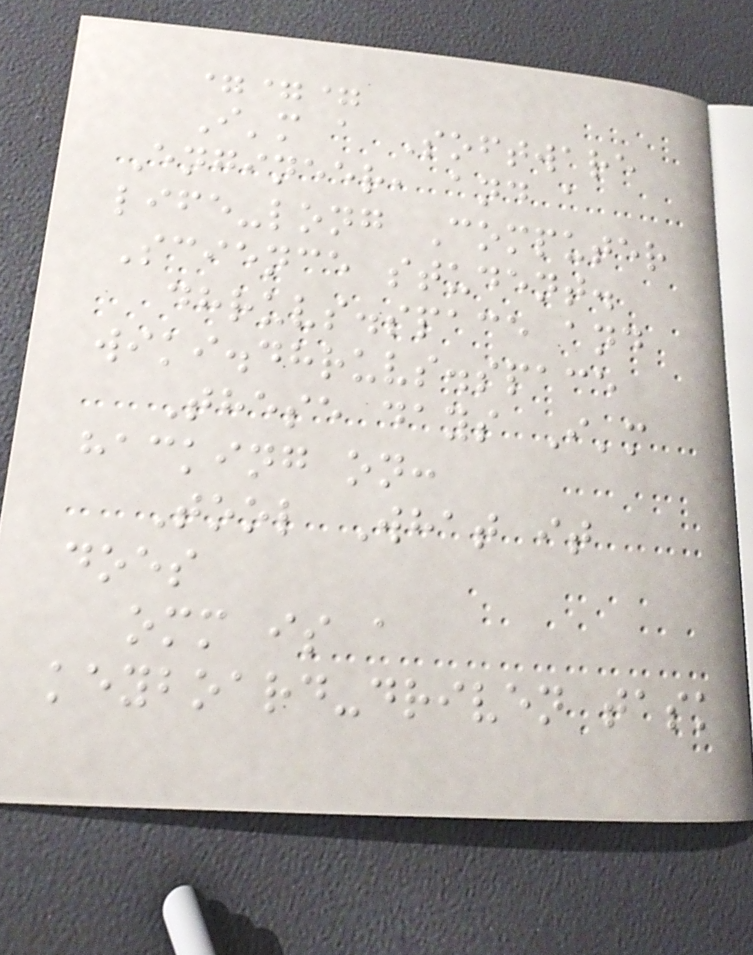===
I'm a Software
Engineer, and a
life-long Computer
Science student.
dhruvs.space and
wiki.dhruvs.space
These days I'm
hacking on:
Tool What it
does
omm is a
keyboard-driven task
